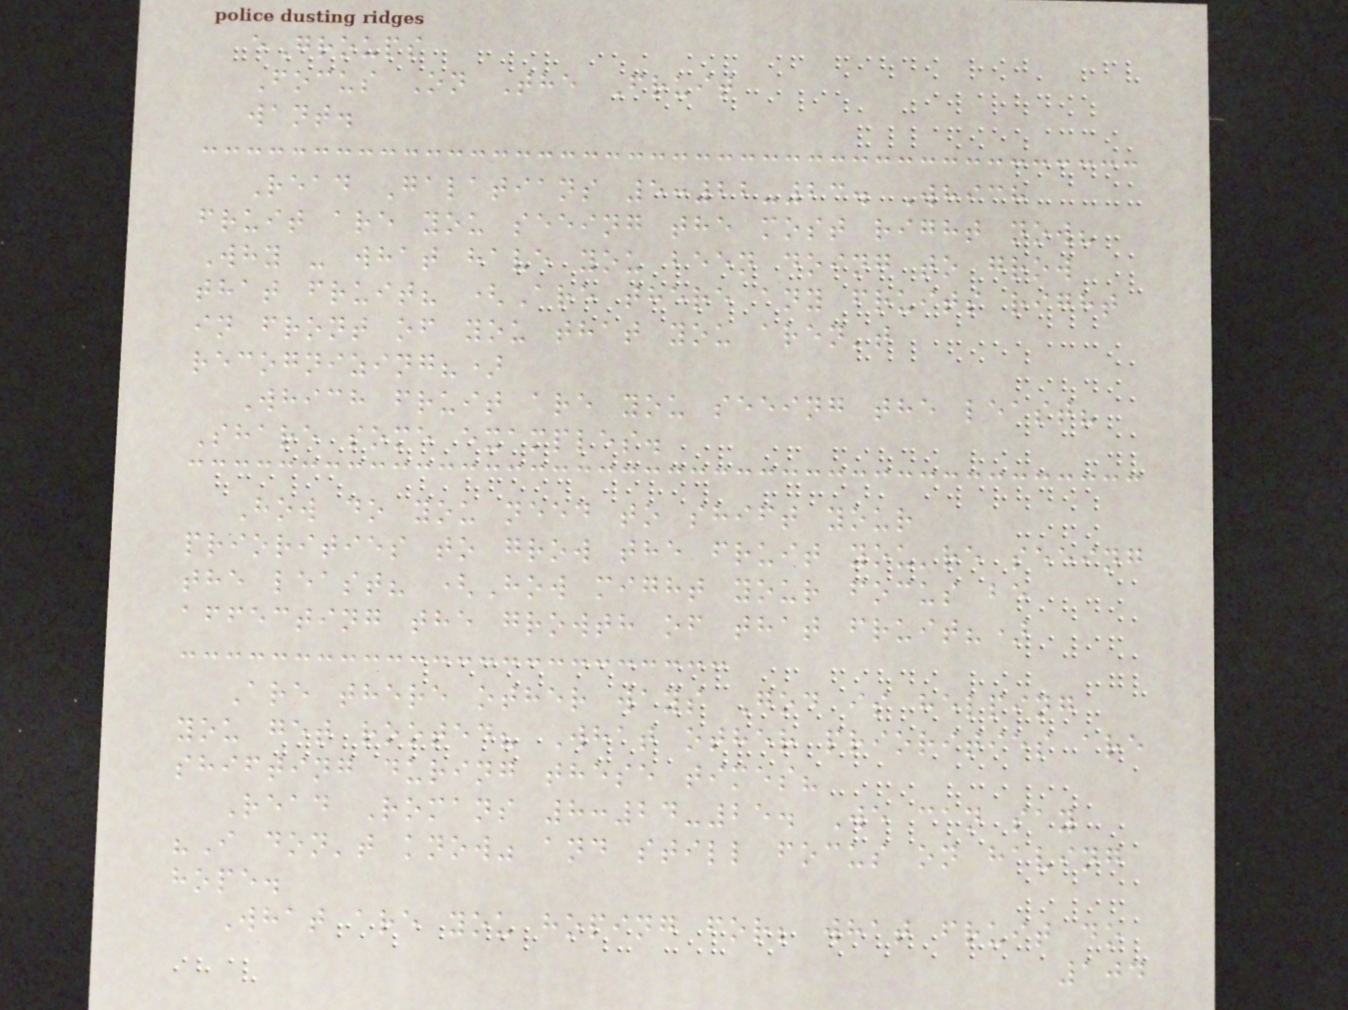eGroups
Focus On The Fruit
want.
Read Galatians 5:22-23. Which
fruit are you seeing the most right now?
Why - what have you been doing to grow
that fruit? (Are there any fruits right
in front of you that you aren't
recognizing?)
Which fruit are you seeing the least?
Share some examples.
How do you need to shift your
priorities to grow the fruit you're seeing
the least? (How might your focus be
affecting the growth of that fruit?)
Are there other ways God is helping
you get rooted? What other priorities are
shifting during these times?
Read Romans 8:24-25. We can say
"I don't know" and still focus on having
hope.
What are you hoping for; what fruit do
104
